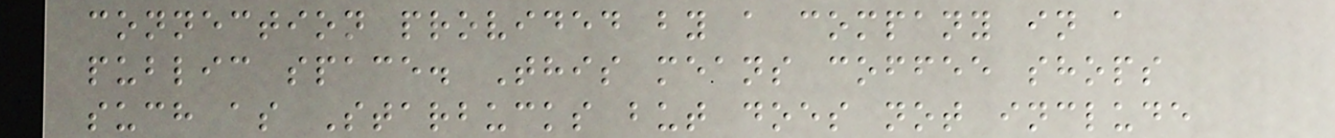connection provided by a company in a
public space. This means coffee shops
such as Starbucks but does not include
